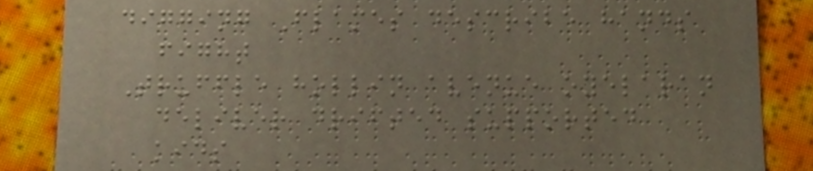digging Flames describe hands
fight
Truffle hollin avenue oyelaran
deliver drifted supported
kids
